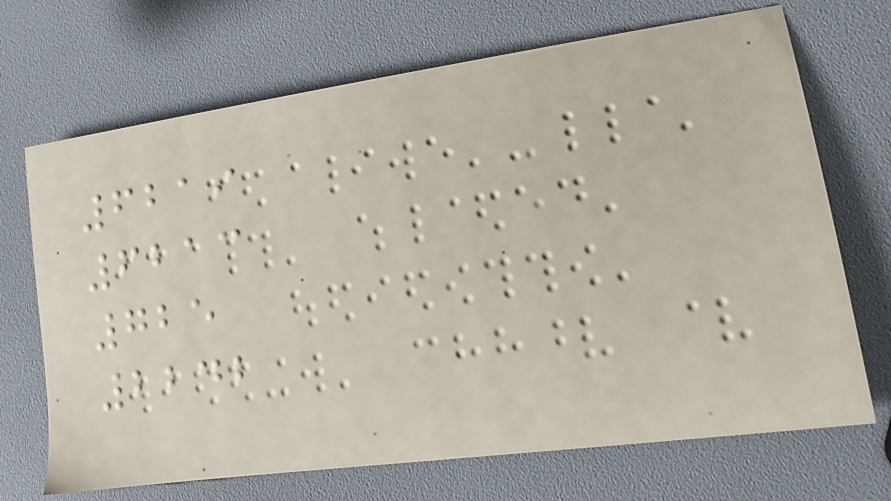6219
6213
725
2242
